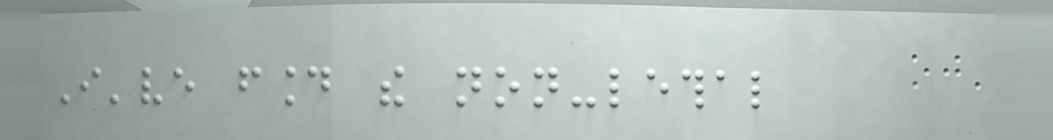I've found the non-lethal
